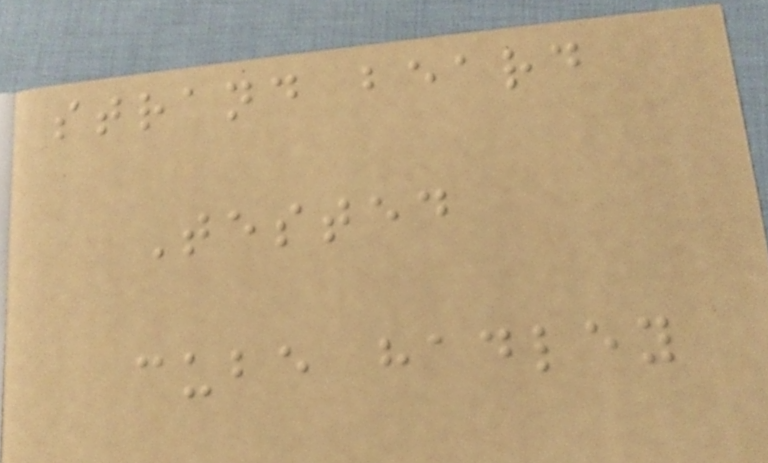strand beard
Tested
cube hadley
